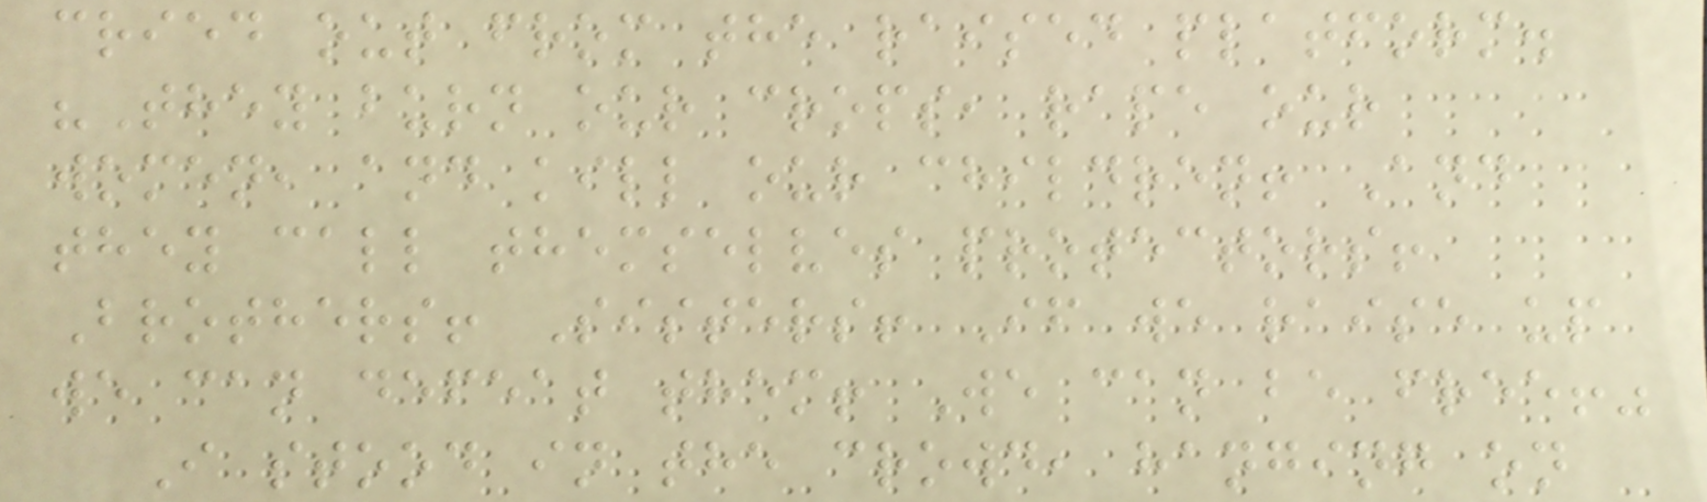cried out from the raised platform.
"They burn our crops, rape our
women, and kill our children! And
they call themselves protectors!
Brothers! Sisters! If we raise up
we can defeat them! We can be free!"
I stood in the crowd, hanging on
